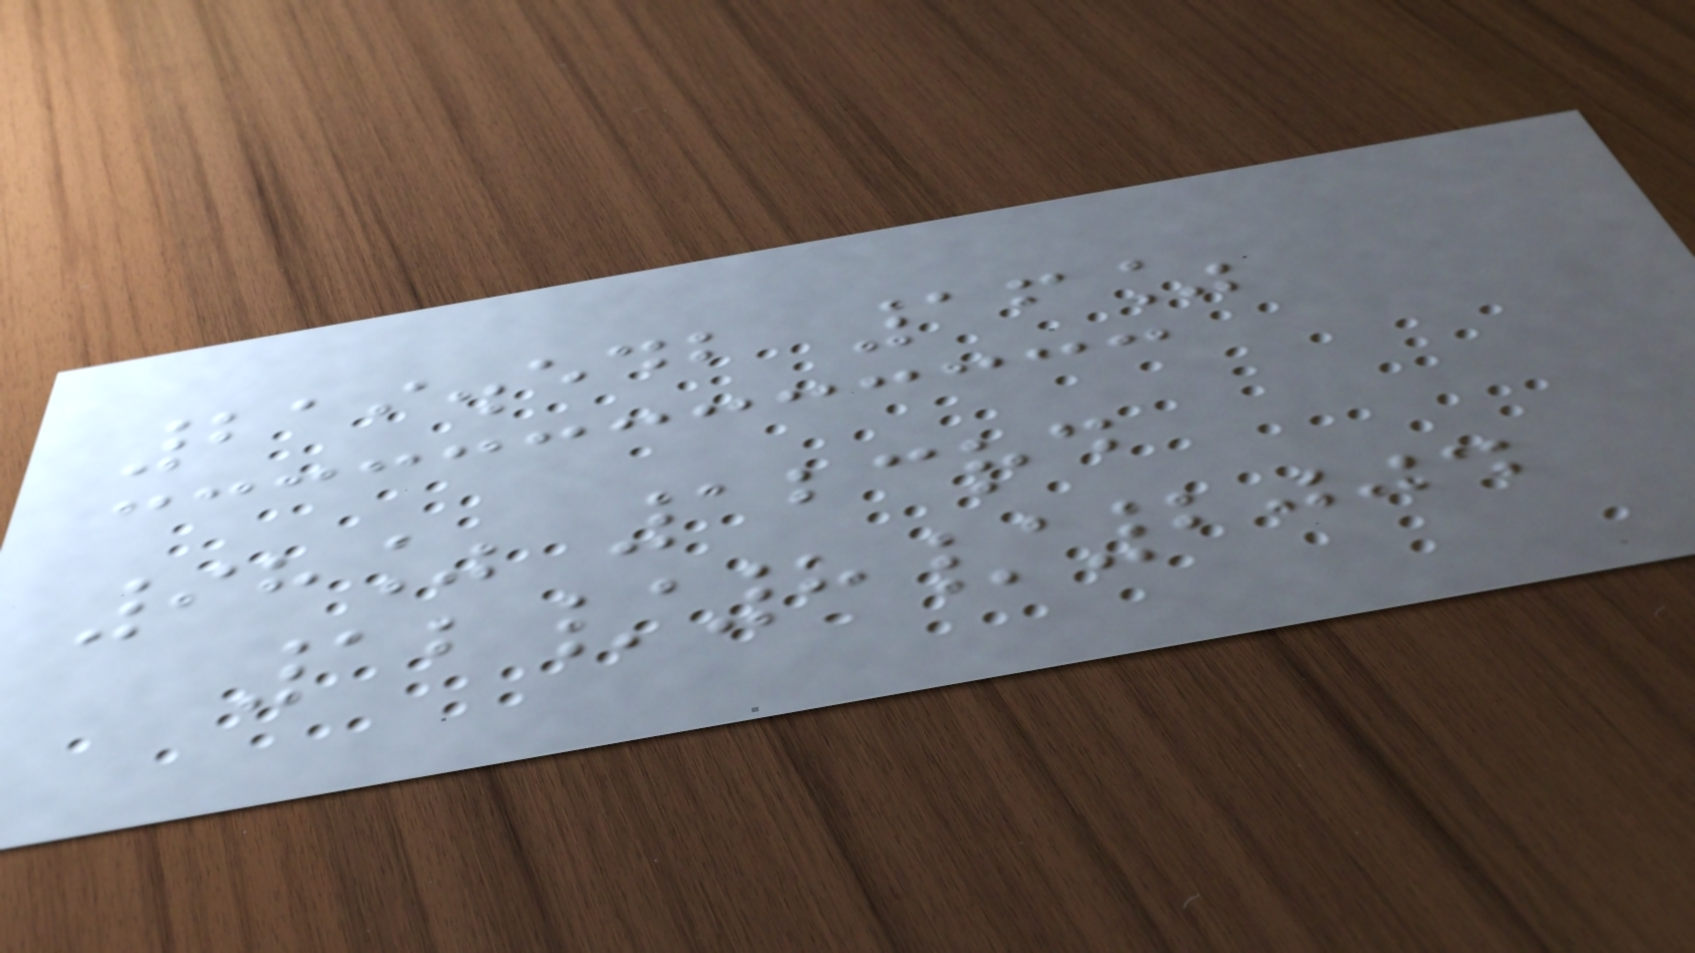219.542 16%
98% 123rd
12/8/2004
